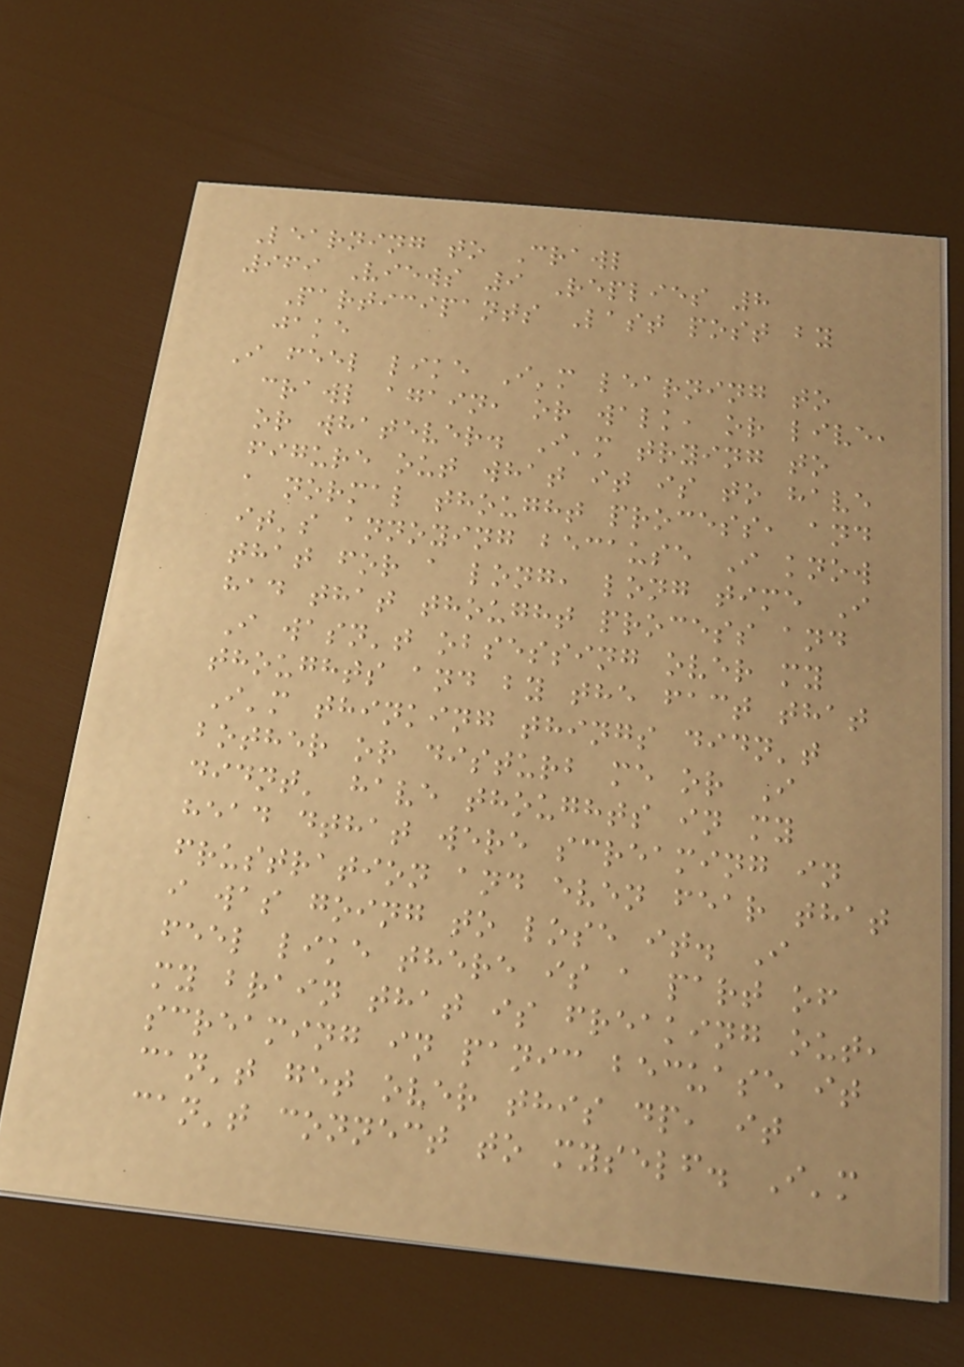Learning to Crawl
969 Views 9 Replies 8
Participants Last post by
jake
I feel like I'm learning to
crawl again, or walk, or live,
or whatever. I'm trying to
figure out what it is to have
a normal thought process, and
it's annoying because I know
that for a long, long time I
had that thought process and
I wasn't obsessing over my
thoughts and by the fact that
I'm thinking things didn't
bother or disturb me or I
didnt' have thoughts in my
head dthat were screaming in
frustration and even fear that
i was going to lose it. I
feel like there is a part of
my brain that is freaking out,
screaming in panic becuase it
can't get over this dp, it
can't connect to myself. I'm
